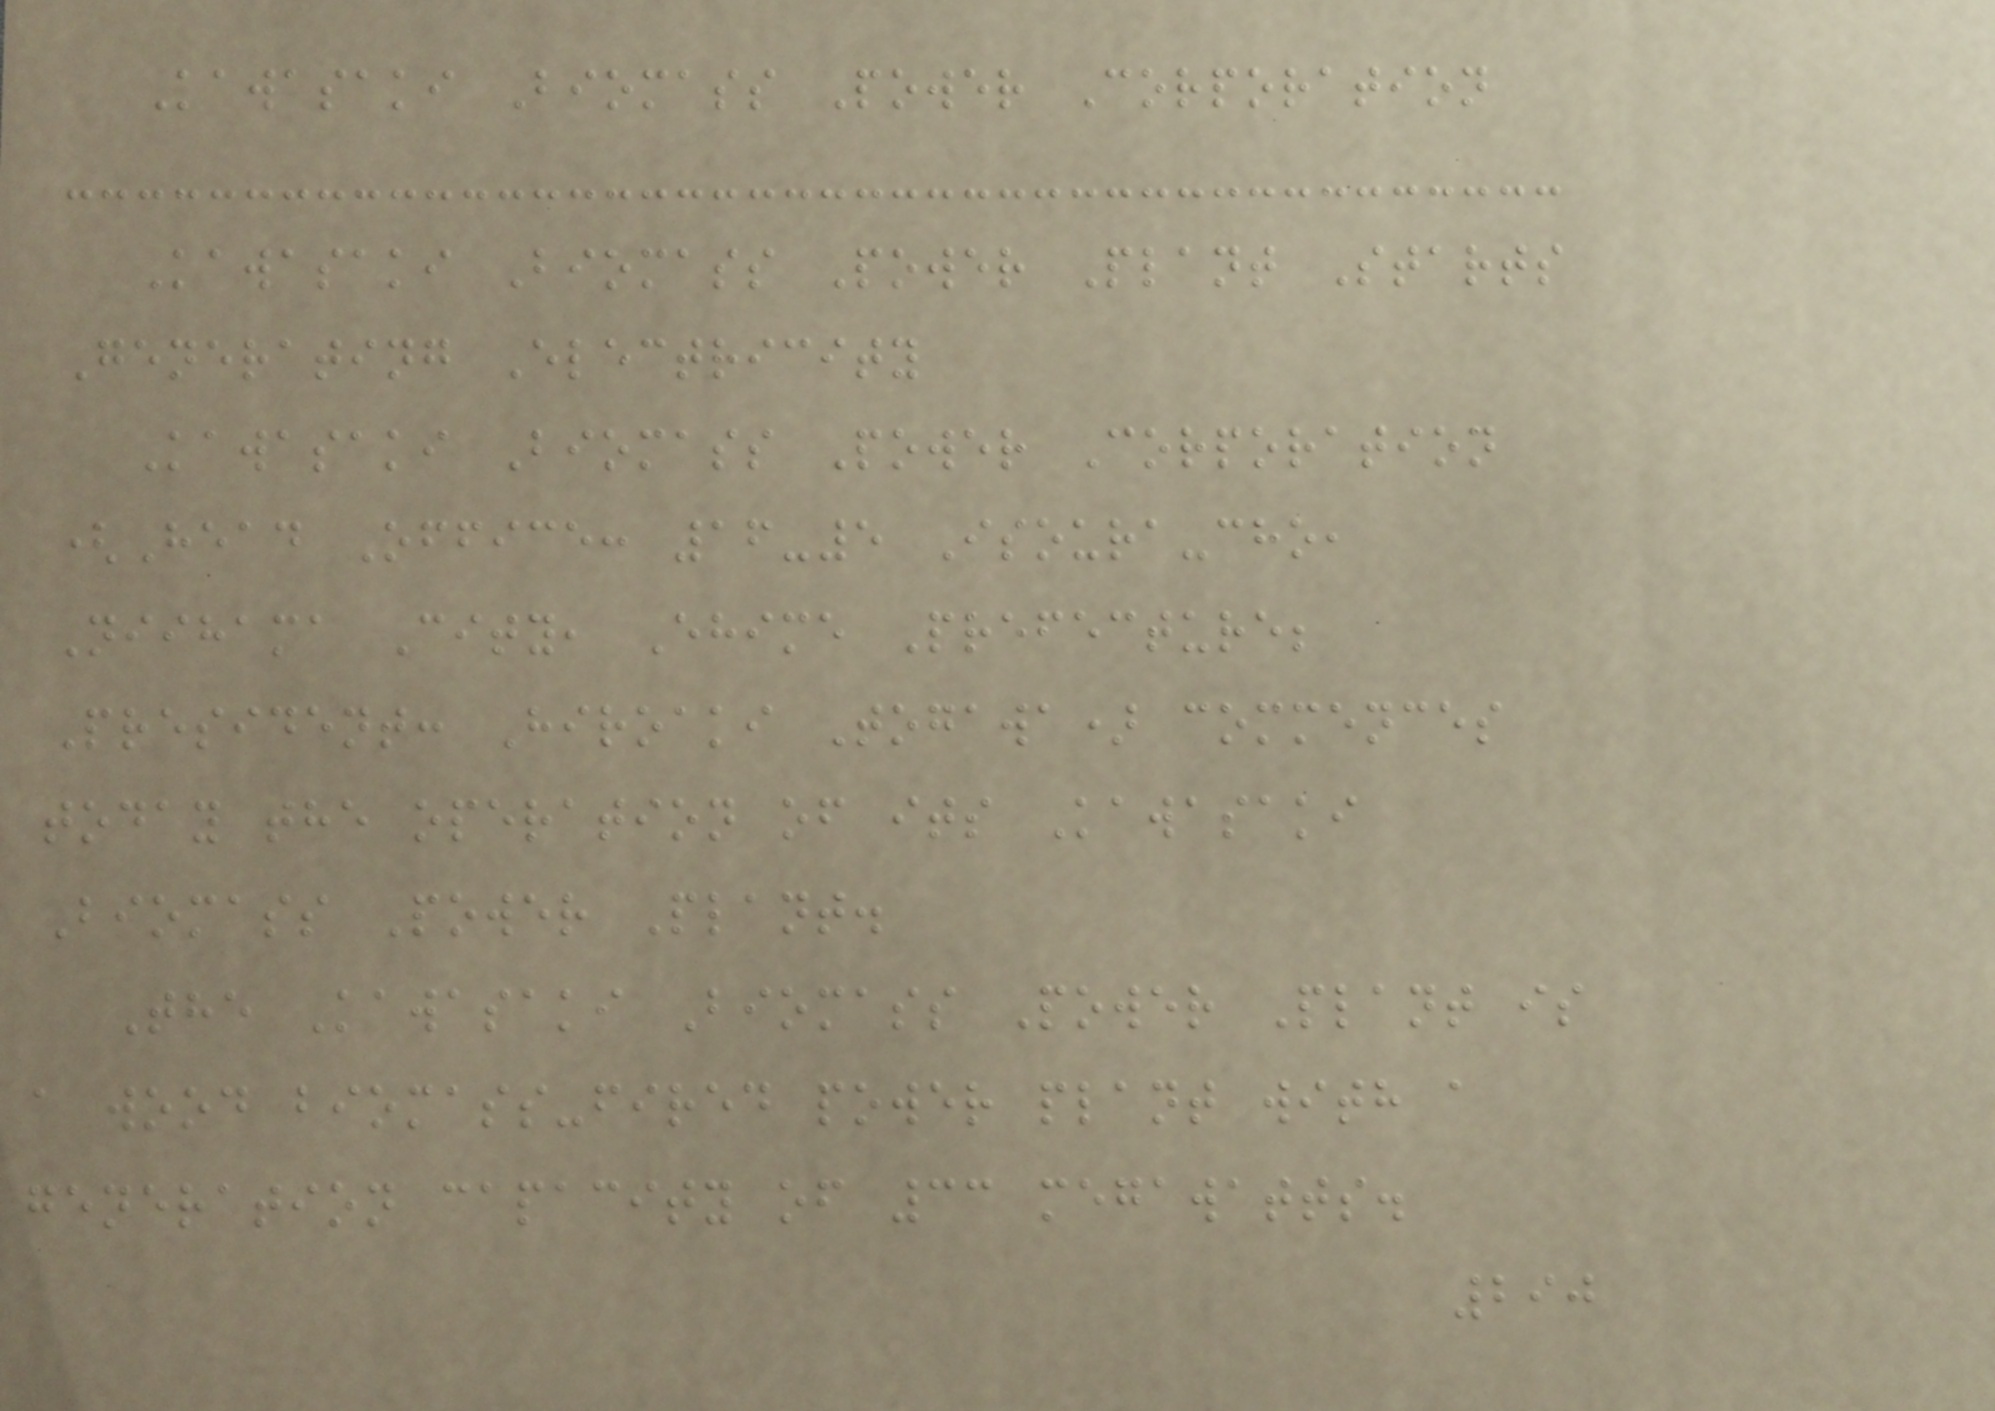Kawasaki Biomass Power Corporation
Kawasaki Biomass Power Plant Starts
Generating Electricity
Kawasaki Biomass Power Corporation
(Head Office: 16-5 Isoura-cho,
Niihama City, Ehime Prefecture;
President: Hiroaki Togawa) commences
today the operation of its Kawasaki
Biomass Power Plant.
The Kawasaki Biomass Power Plant is
a wood biomass-fired power plant with a
generation capacity of 33 megawatts.
290
